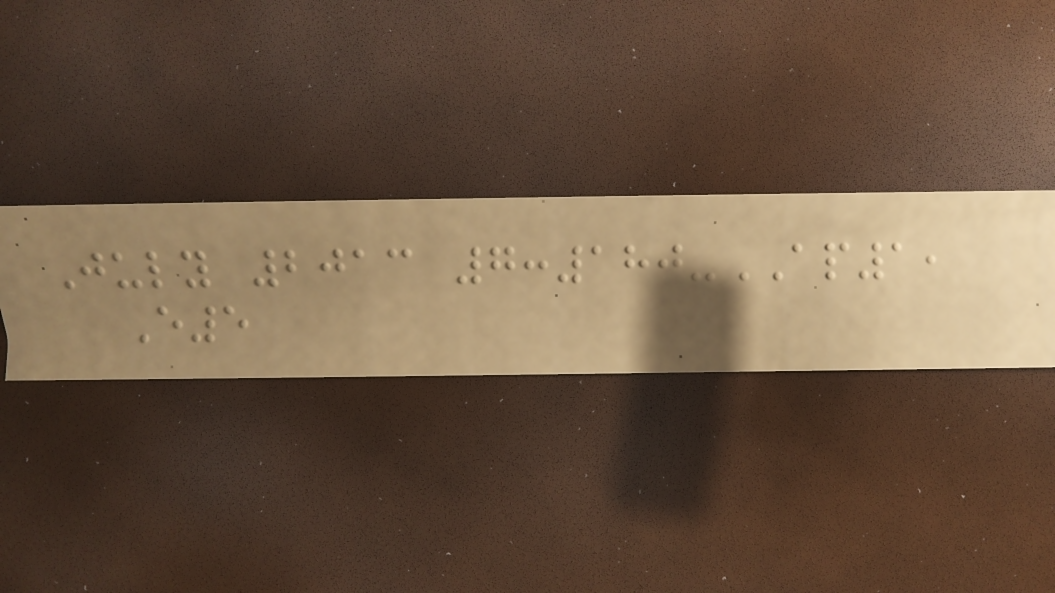July 2013 7:180-AP1,
E5
